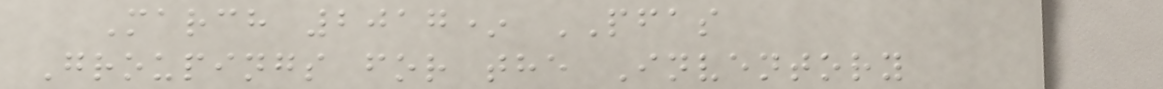March 2017* PFAS
Groupings for the Inventory
